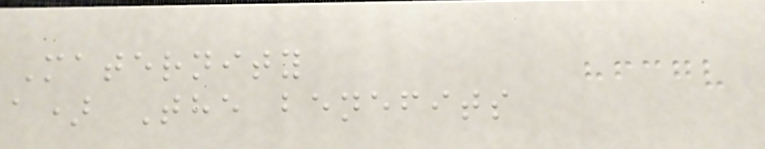Maternity
a) The benefits
